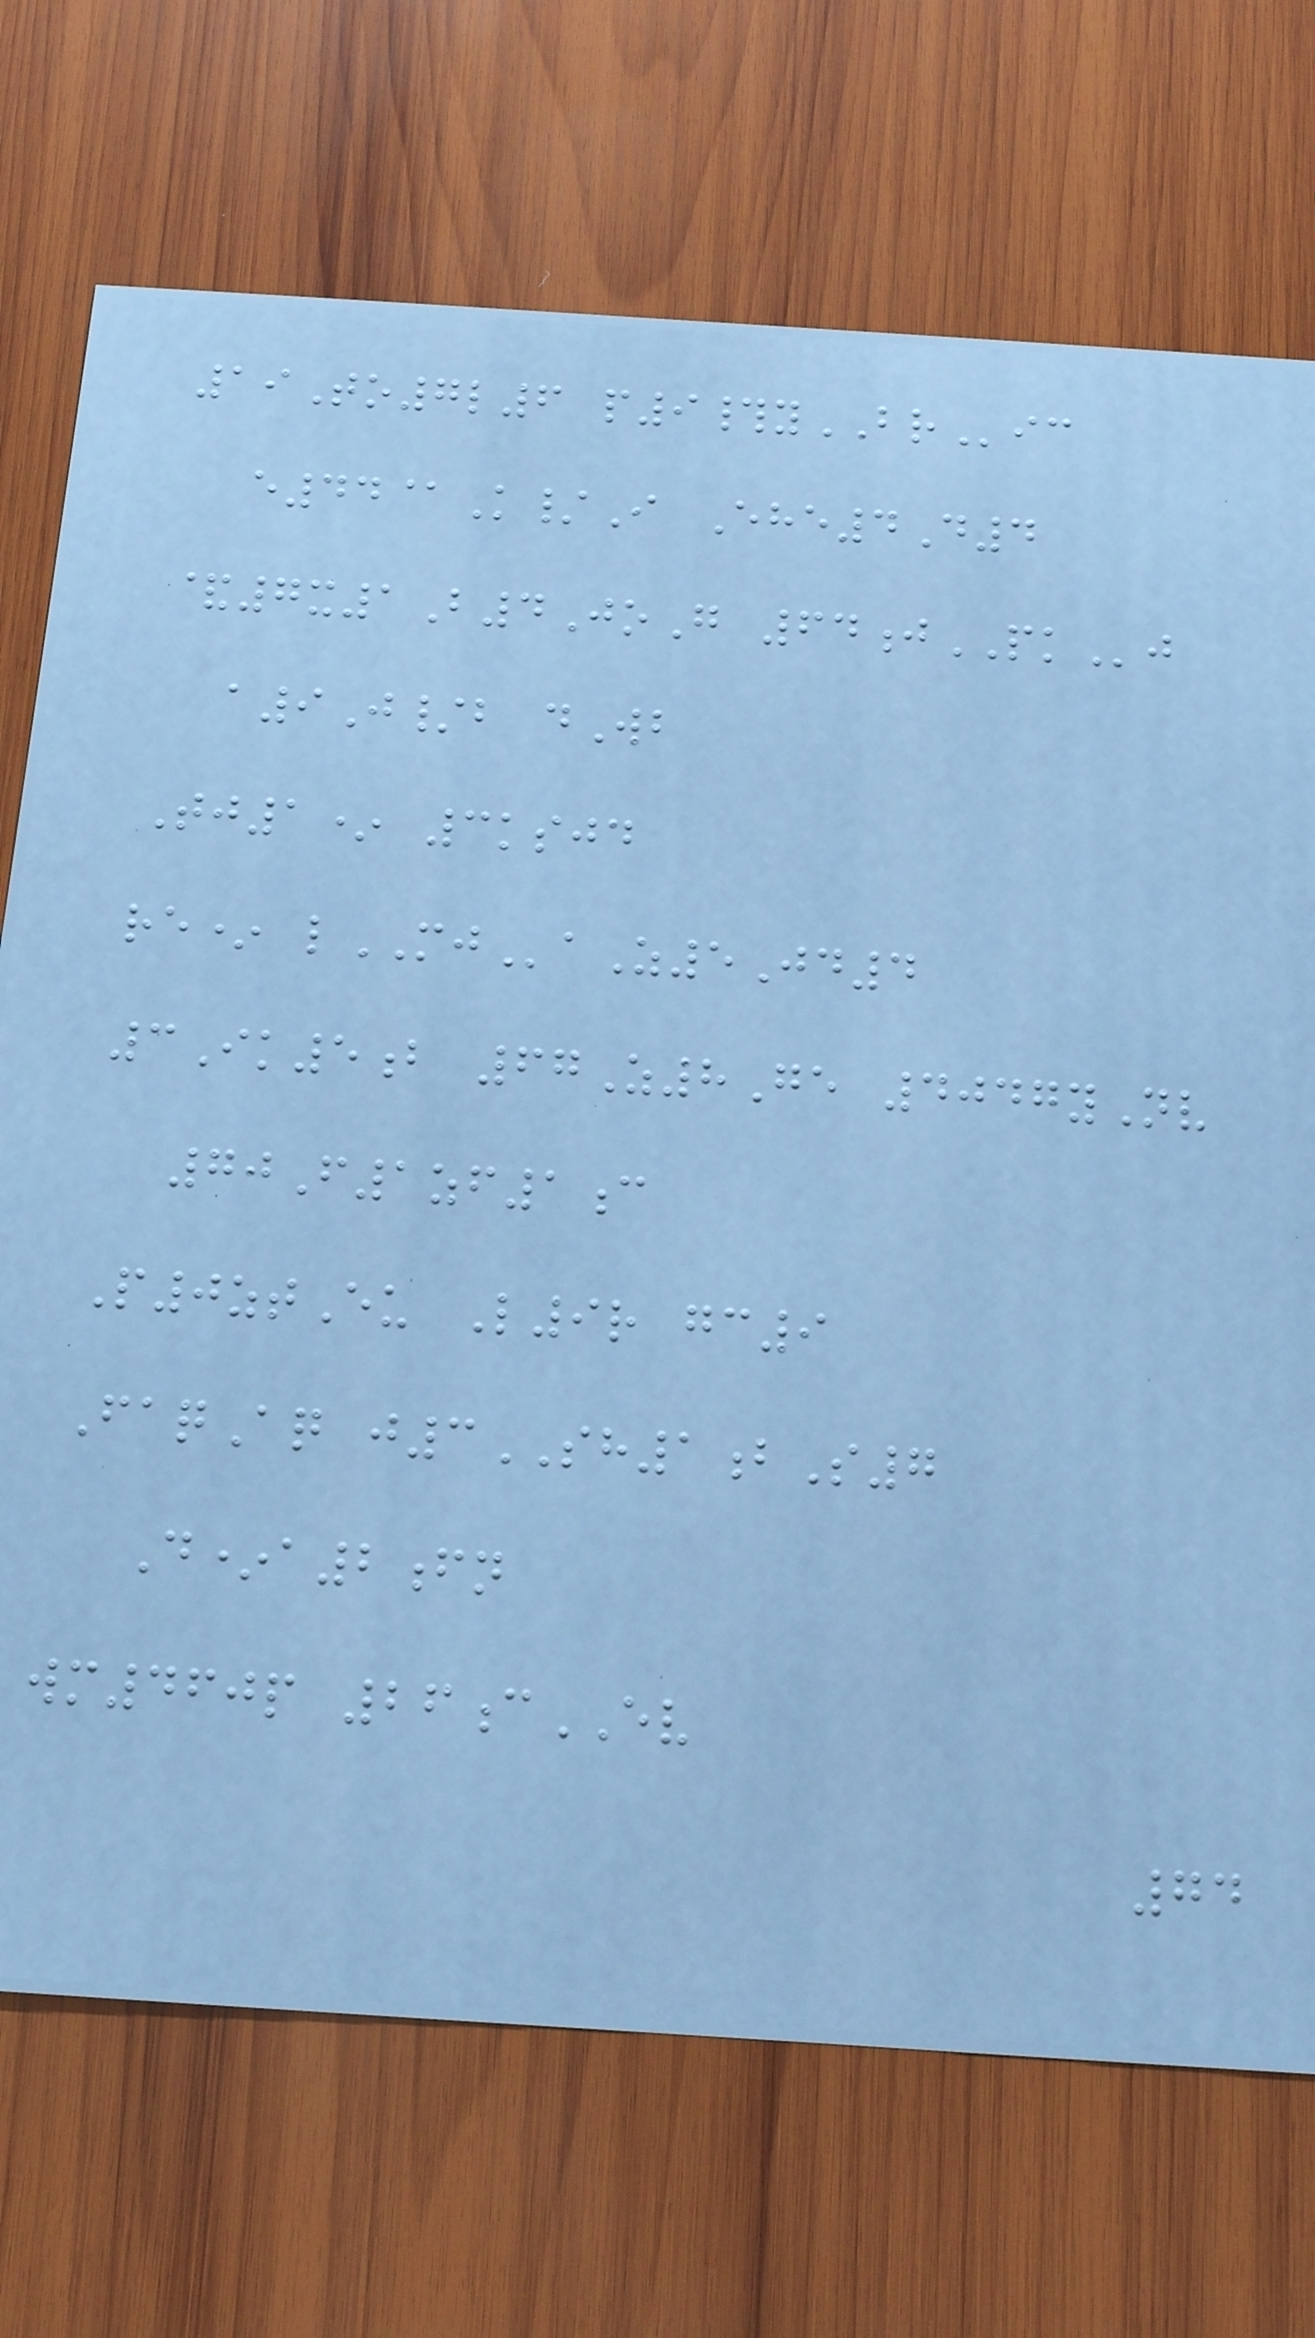19To7l6 p9#yBRic
e44@K/I Ehe4D4
&7x1B4JoG 64jPKj
a9J/b dWb
Tj1* 3ksjd
re* lMJaZ5Jd4
3Ik5b 67Z8Ge 4047yNv
70F1zf1c
P0ztEu L9r gc9
FaqAq j3SH1bS7
D*a2fn
wm460p 26cEV
74
